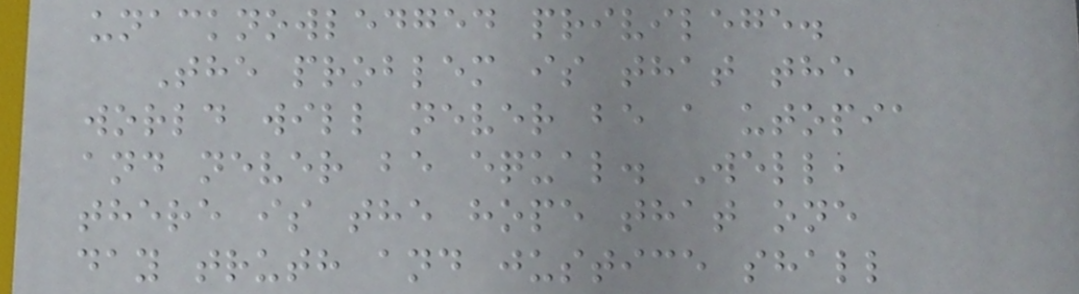unacknowledged privilege.
The problem is that the
world will never be a utopia
and never be equal. Well,
there is the hope that one
day truth and justice shall
